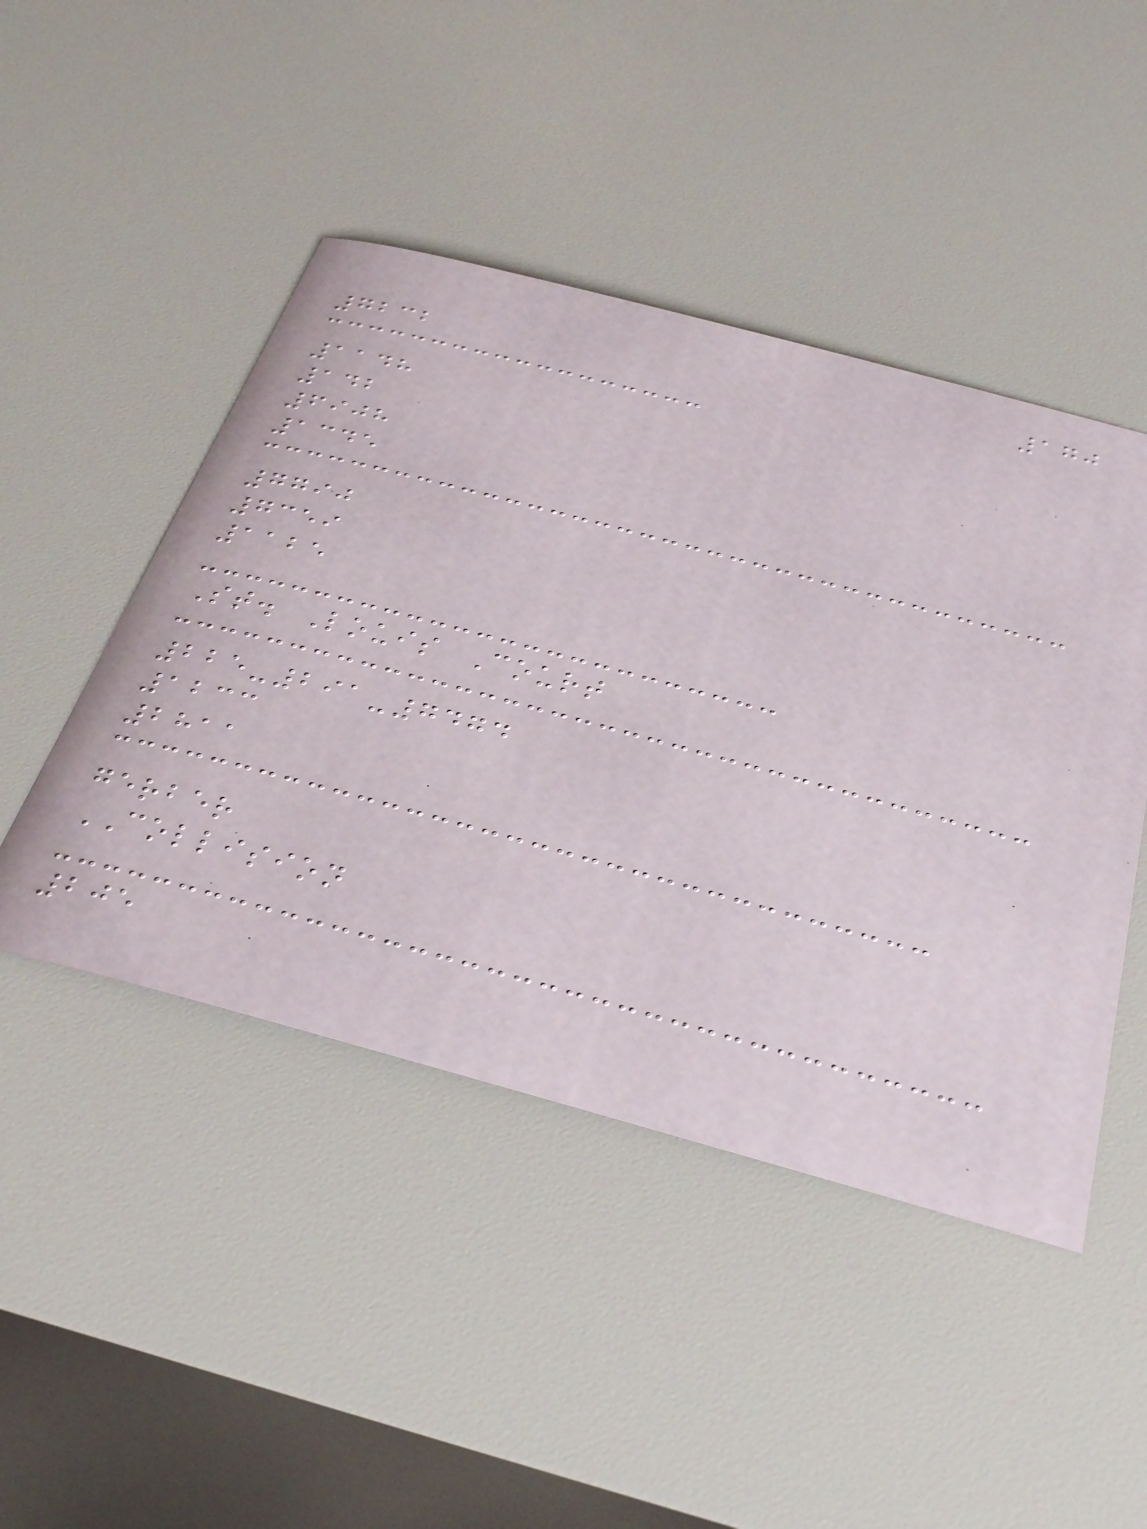170
7232
1148
142
6908
1345
7790
7359
1125
St. Louis Court
225-291-7474
1233
2811
gerber
COLLISION
205
